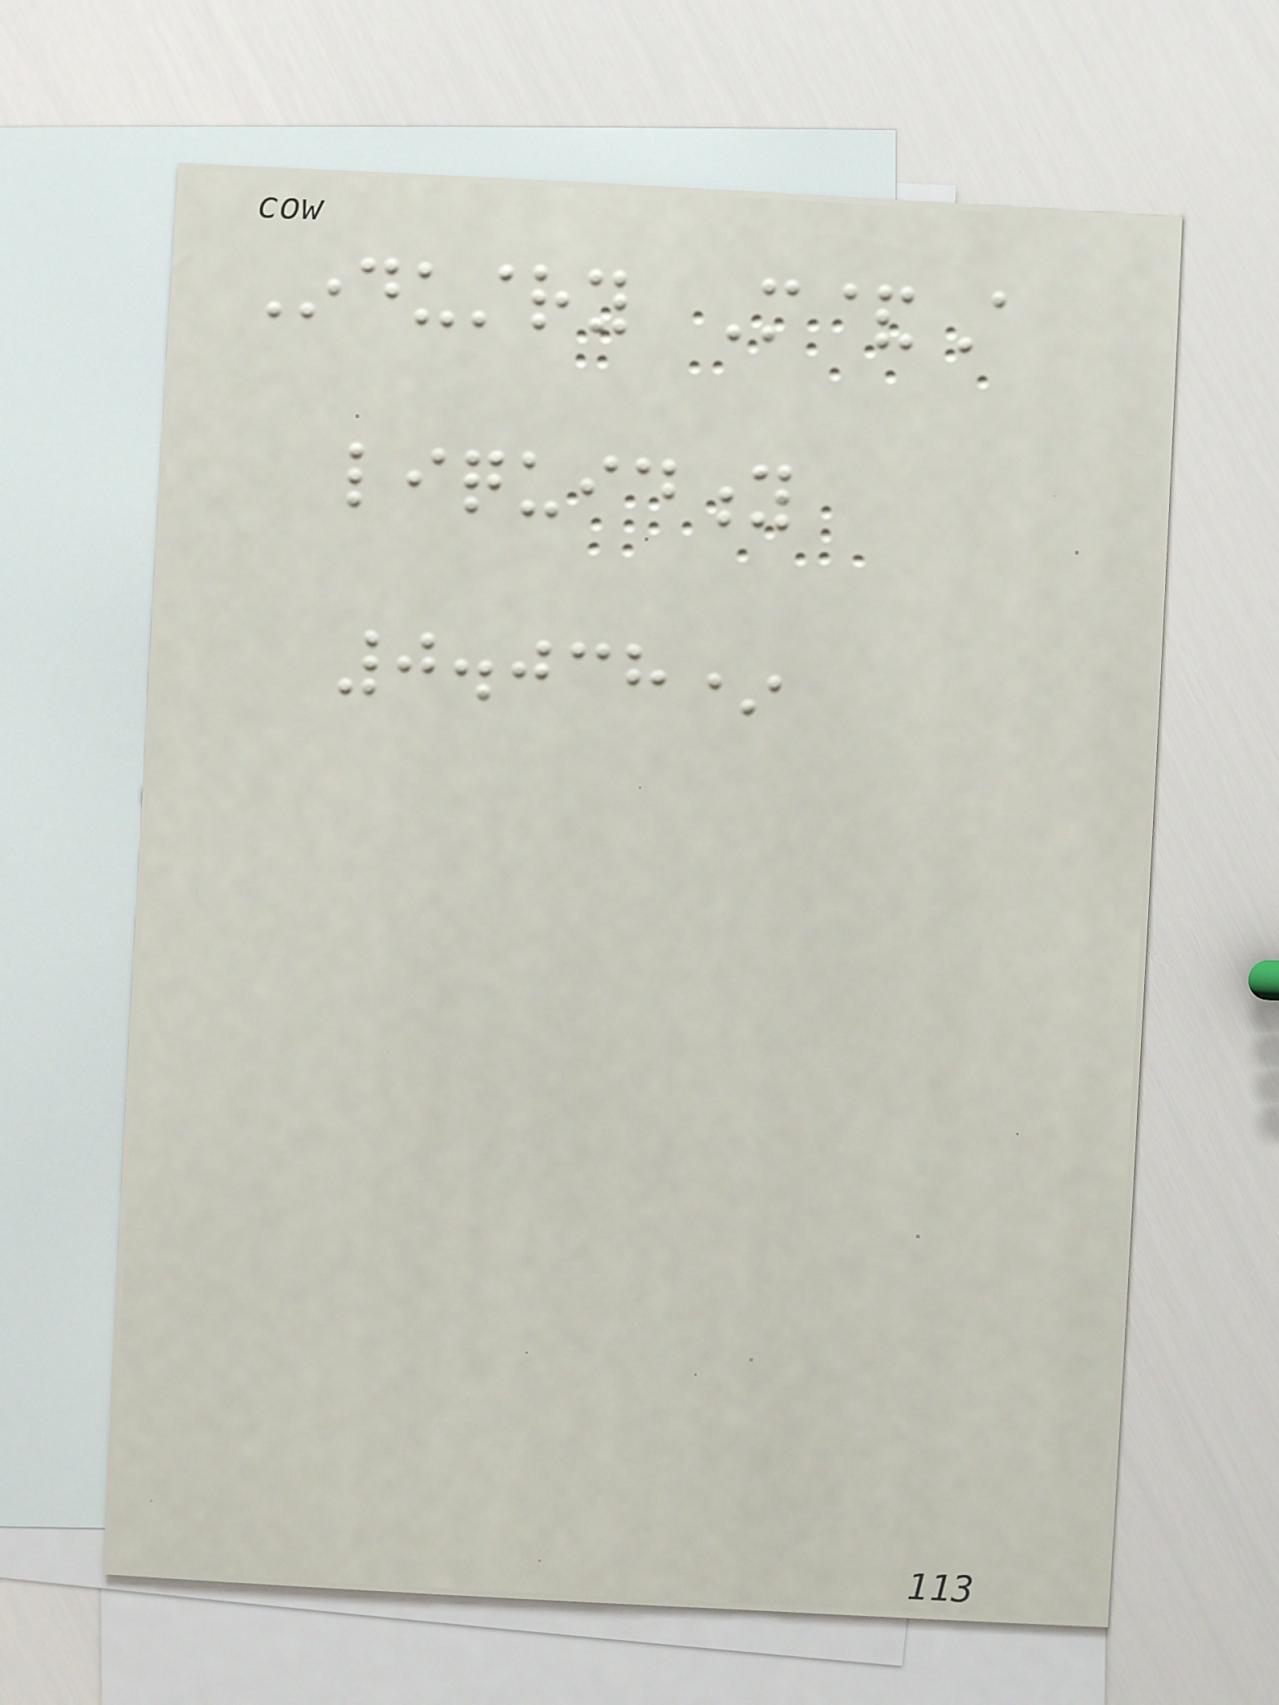Industry M&A
liquidity
0.038*
